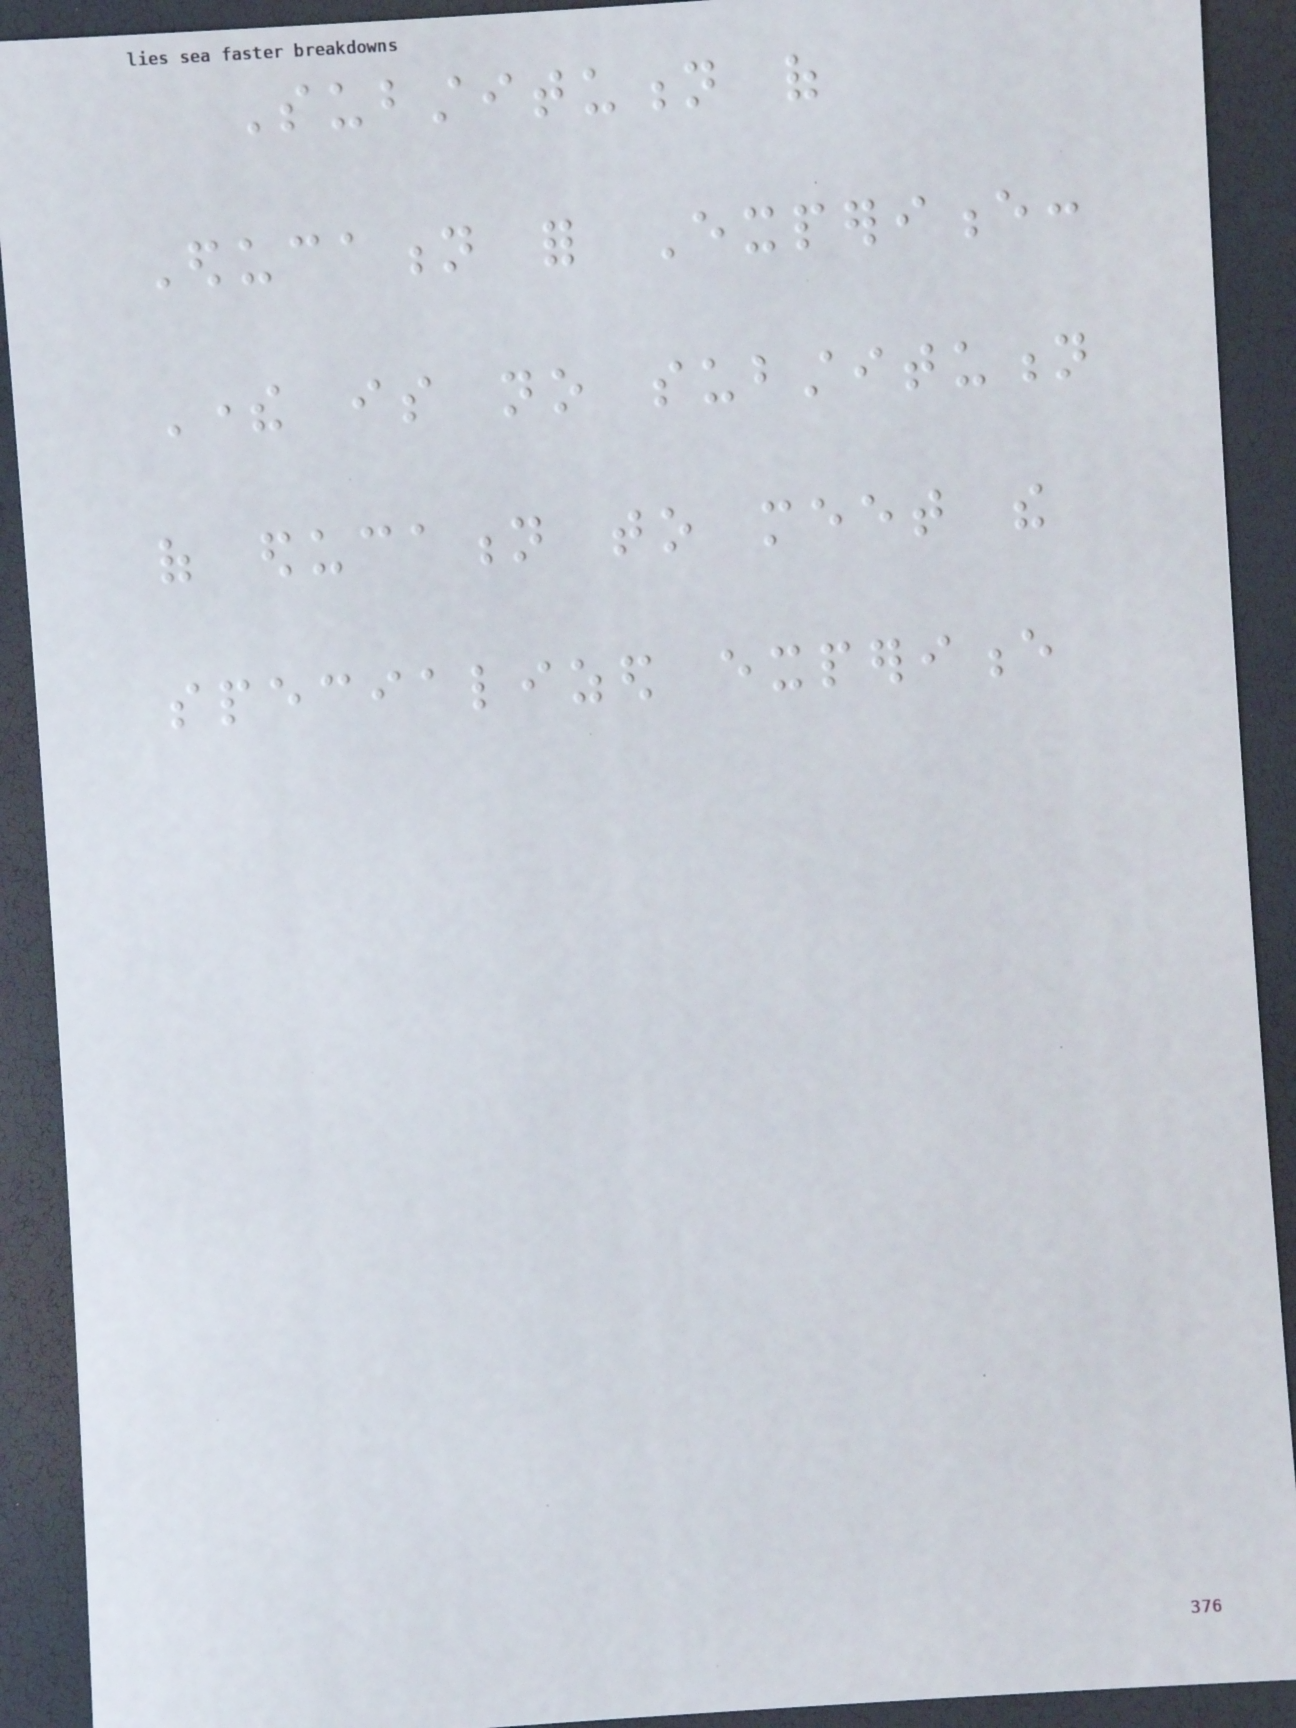Substitution of
Education for Experience:
There is no substitution
of education to meet the
specialized experience
